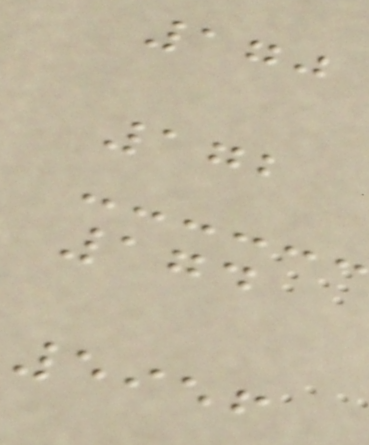170
172
174
5956
